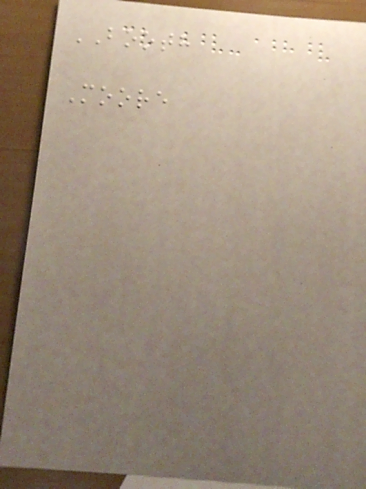BOOTH
Moore
